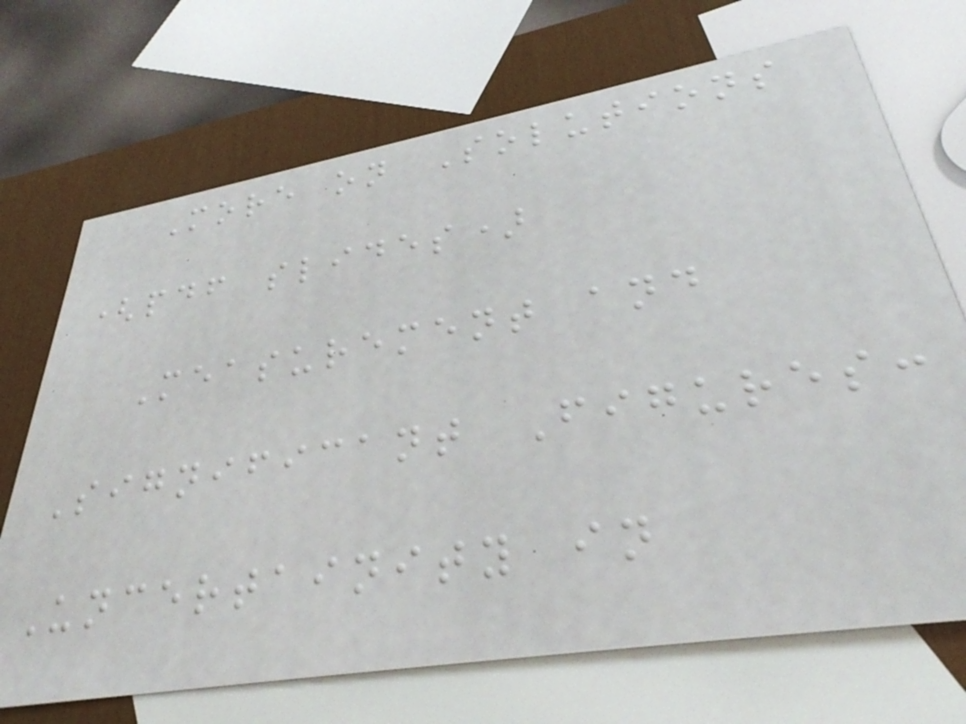More on Solutions
(pdf slides)
Measurement and
Significant Figures:
Uncertainity in
